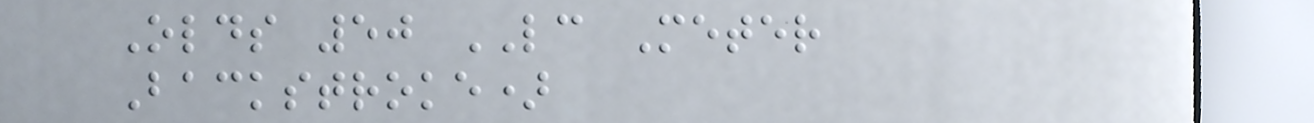Olds 50 LC Meter
Backstroke)
